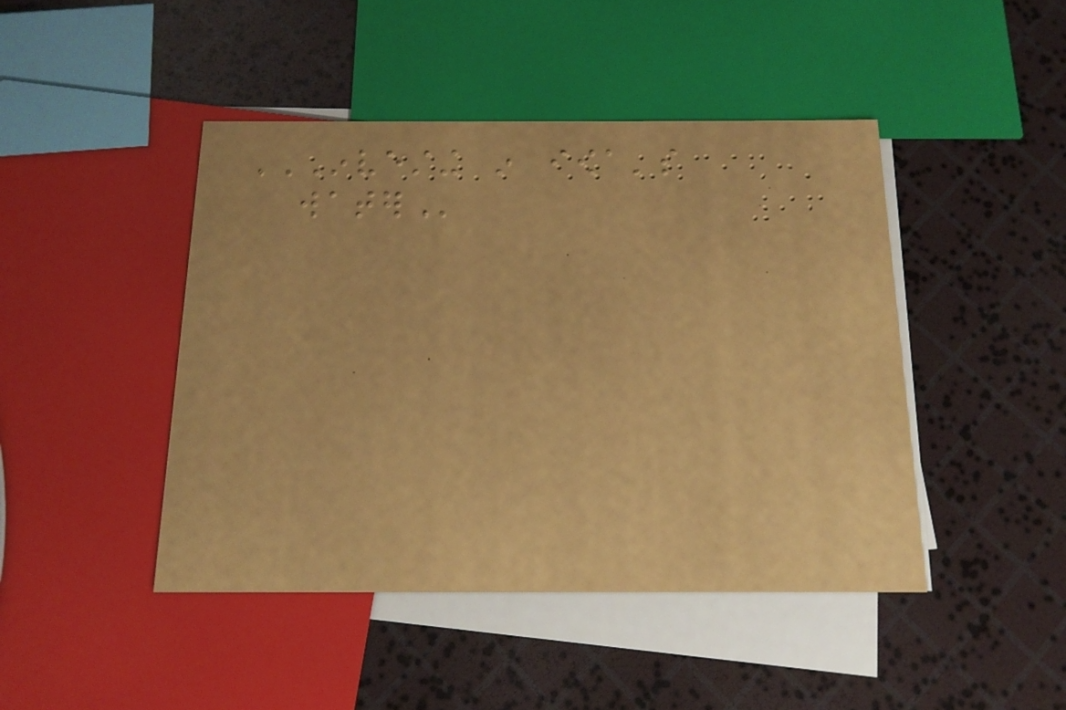INVESTING IN IOWA'S
WATER
